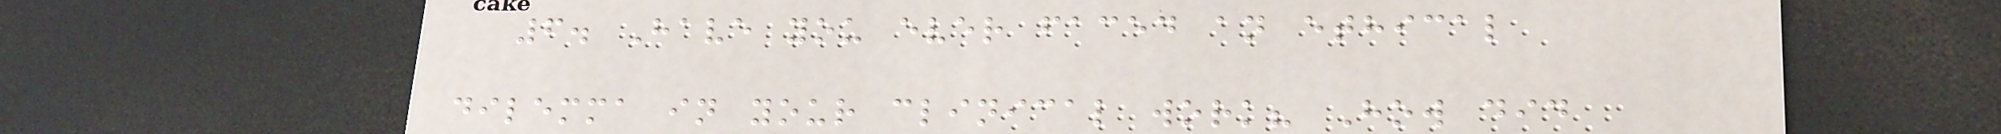6. Have you ever faced an ethical
dilemma in your clinical work? How did
